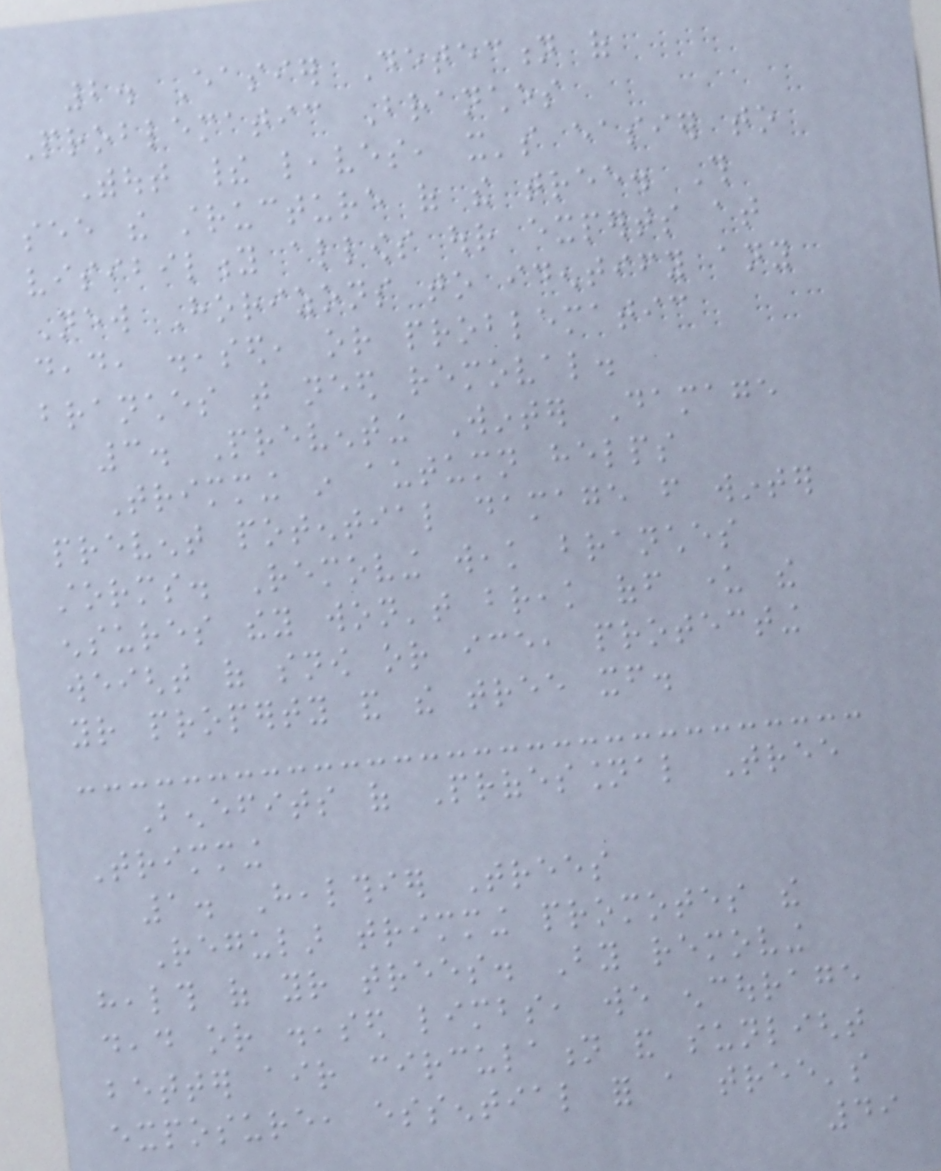2. Easier Detection of
Problematic Branches
Without their leaves, it's easier to
see the structure of the tree. This
visibility allows our experts at
New Horizons to identify any
dead, diseased, or problematic
branches that need removal.
3. Preventing Winter Damage
Trimming in autumn helps
prevent potential damage from winter
storms. Removing weak branches
ensures they won't break off under the
weight of snow or ice, protecting
your property and the tree itself.
Benefits of Professional Tree
Trimming
1. Healthier Trees
Regular trimming promotes the
health of your trees. By removing
dead or diseased limbs, we encourage
better air circulation and sunlight
exposure, essential for a tree's
49
